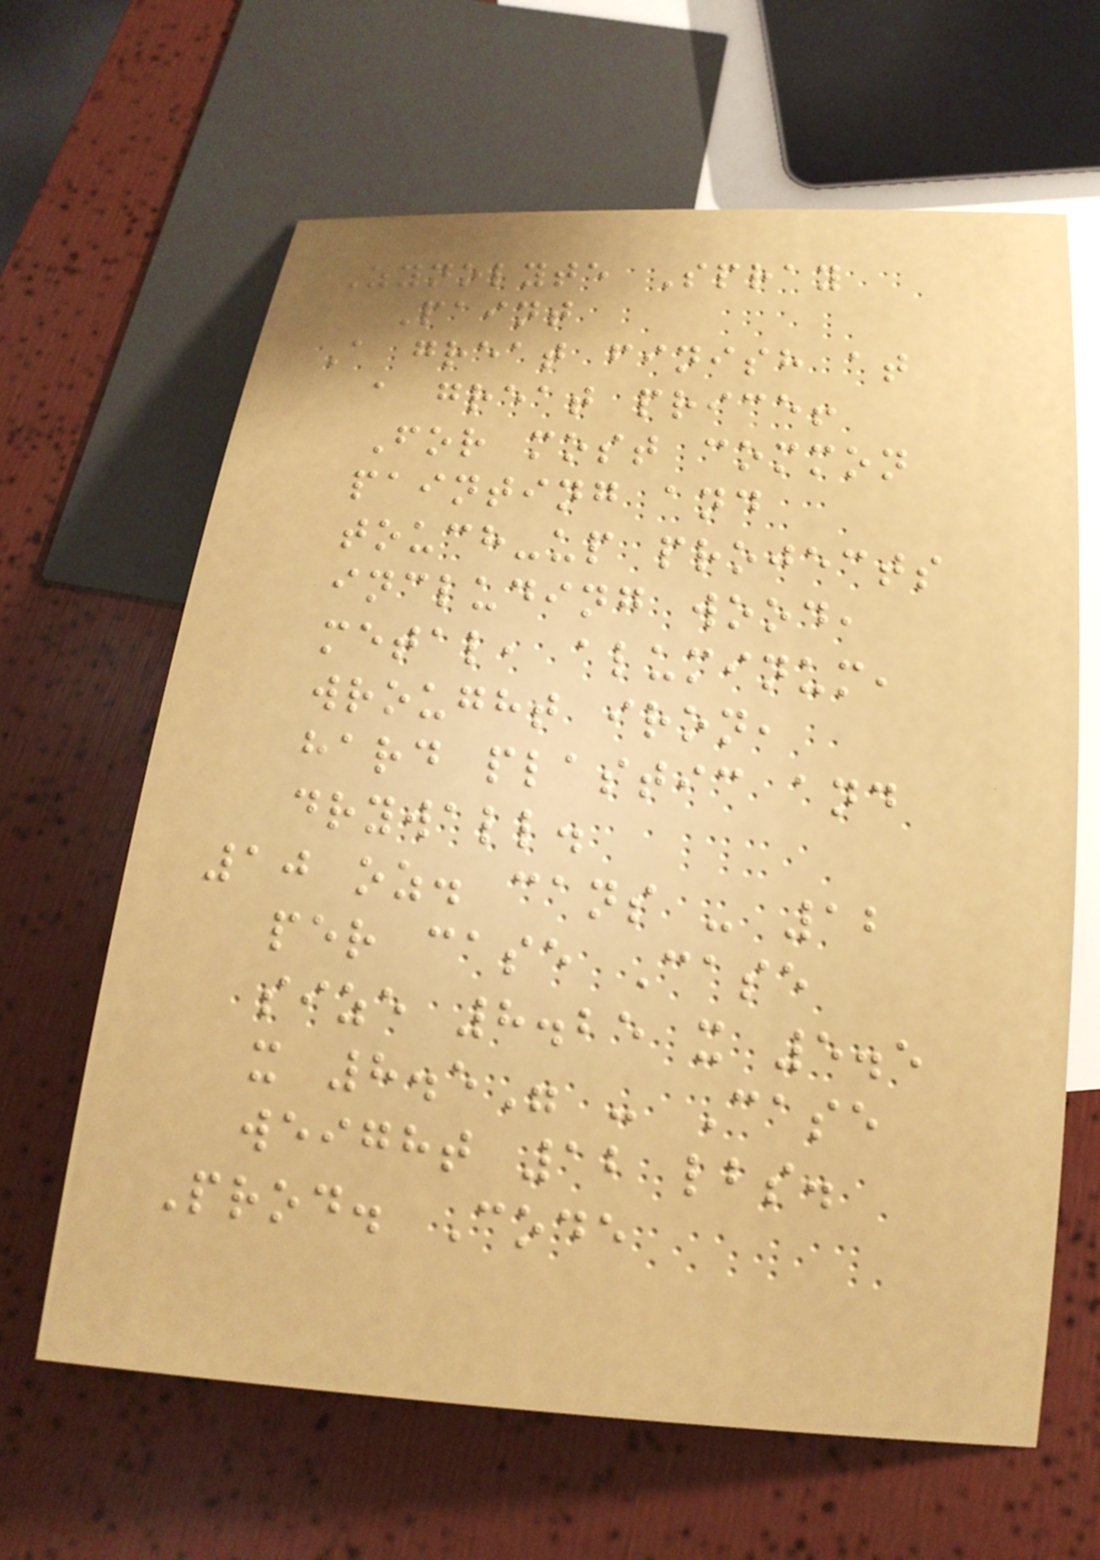Zynolyte Spray
Paint
A great finish at
a great price!
For most common
painting and
touch-up projects
including wood,
metal, aluminum,
wrought iron,
hard plastic and
drywall.
10 oz. cans - 12
per case Case
size 8.25 x 5.5
x 8.5" - Case
weight 12 lbs.
Prod. Code
